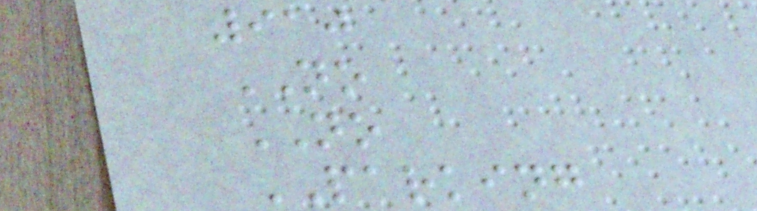910
NO
NO
PARKING
